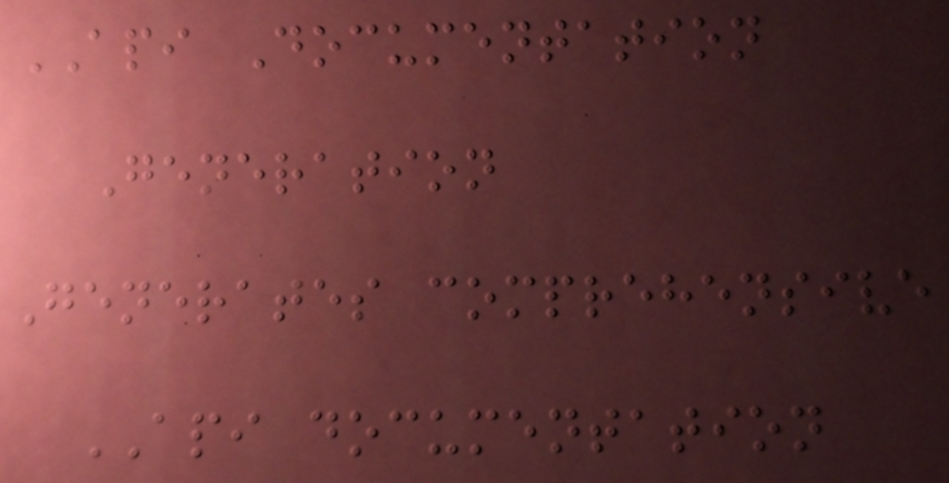API Documentation
Generation
Generates comprehensive
API documentation
